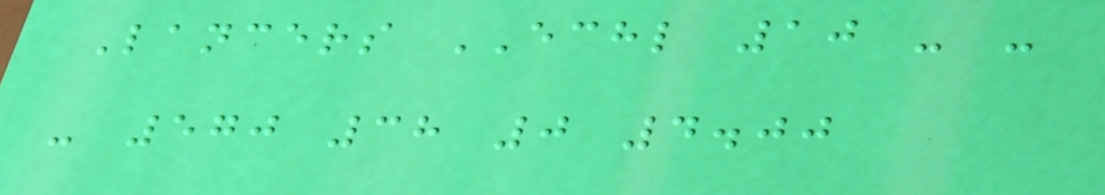Lancers ECHL 10 - -
- 570 38 0 4.00
